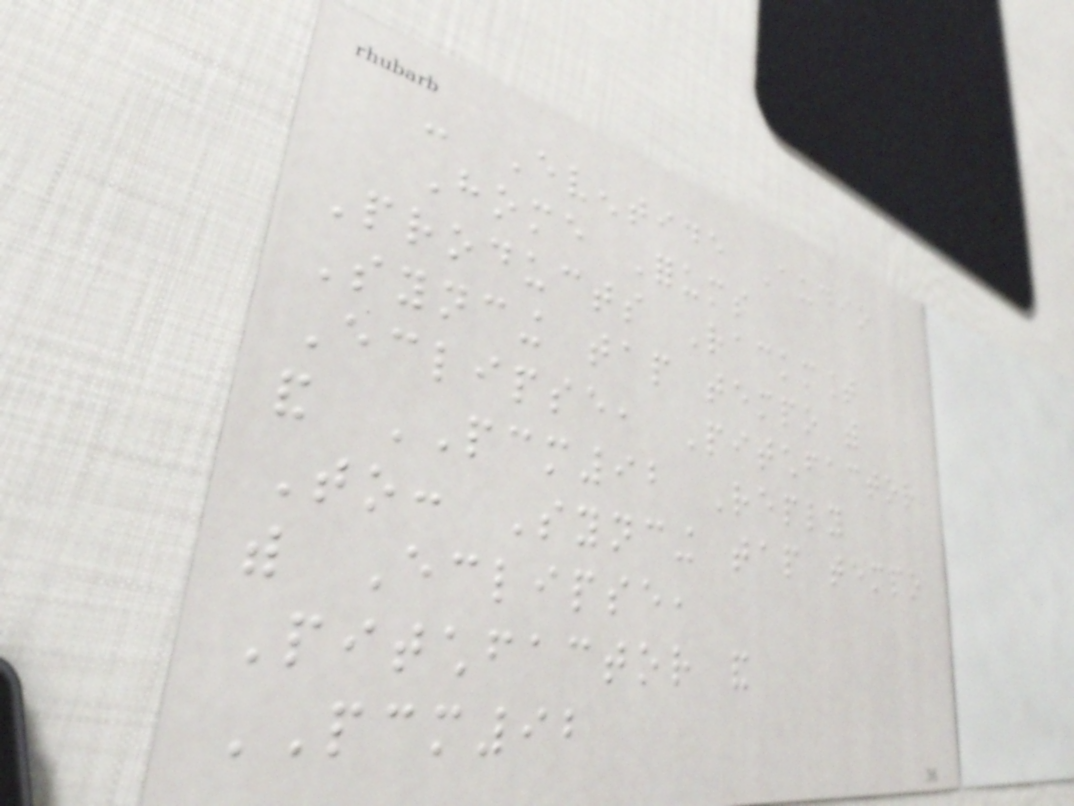- Eventide Audio
Home Forums
Products Rackmount
Syncing tap tempo with
Eclipse, Pitchfactor
and PCM92 Reply
To: Syncing tap tempo
with Eclipse,
Pitchfactor and
PCM92
